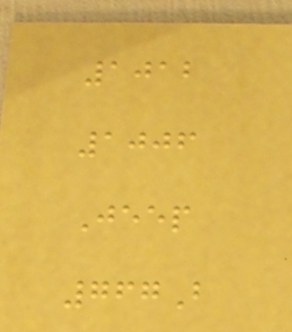1012
1006
Jeep
767B
